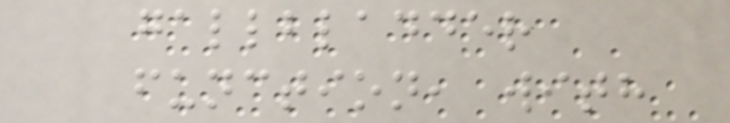gallbladder
function, with
